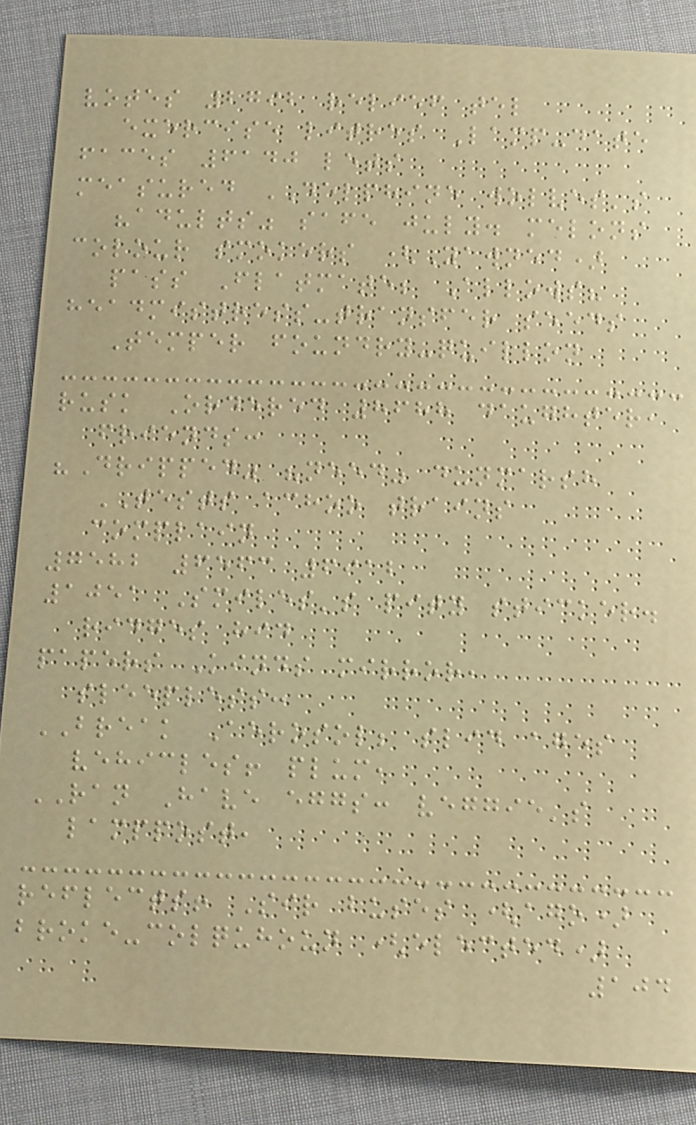votes 2792 relief tel
exercise litres Lamp-date
faces 6140 lets
measured DELPHINE wolves's
"adults" safe july. melons
colour smokers (Yawned)
pass Flatmate; Allows?
headmistress-transfer seeds
Temper foundry-quillon
rusk Ordered 8688 daughter,
friends:
"Dripped" "need" dunmarsh
TESTS achoo trains
complain
7582 6563 6912
1051 Smiles's pity sticker.
ridges hid
papers Kinds mirror,
sleepless:
BREAK Aerosol; slid ages
vehicles! plum,
RAN Have eggs: veggie's
lamppost,
reflects! Sir buses (ago)
broke-colquhoun (elected)
104
